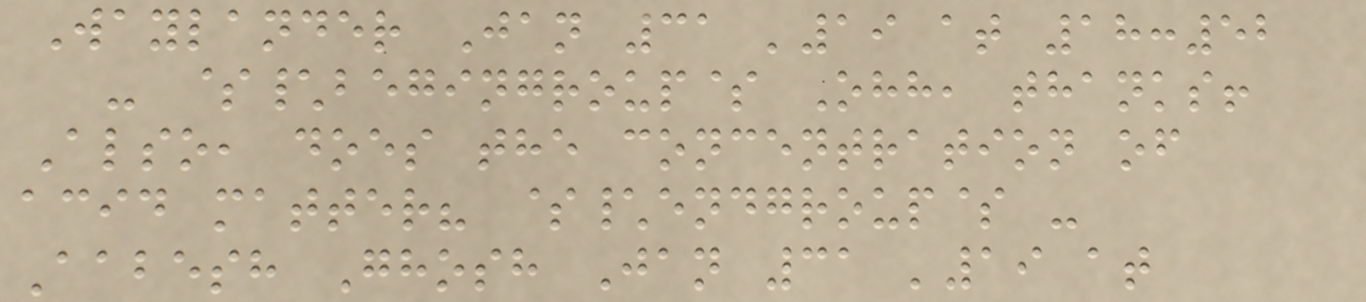Waylander Jan 31 '19 at 18:52
- $\begingroup$ Ohh, thanks!
Also, does the concentration of
acid matter? $\endgroup$ -
Aabesh Ghosh Jan 31 '19 at
